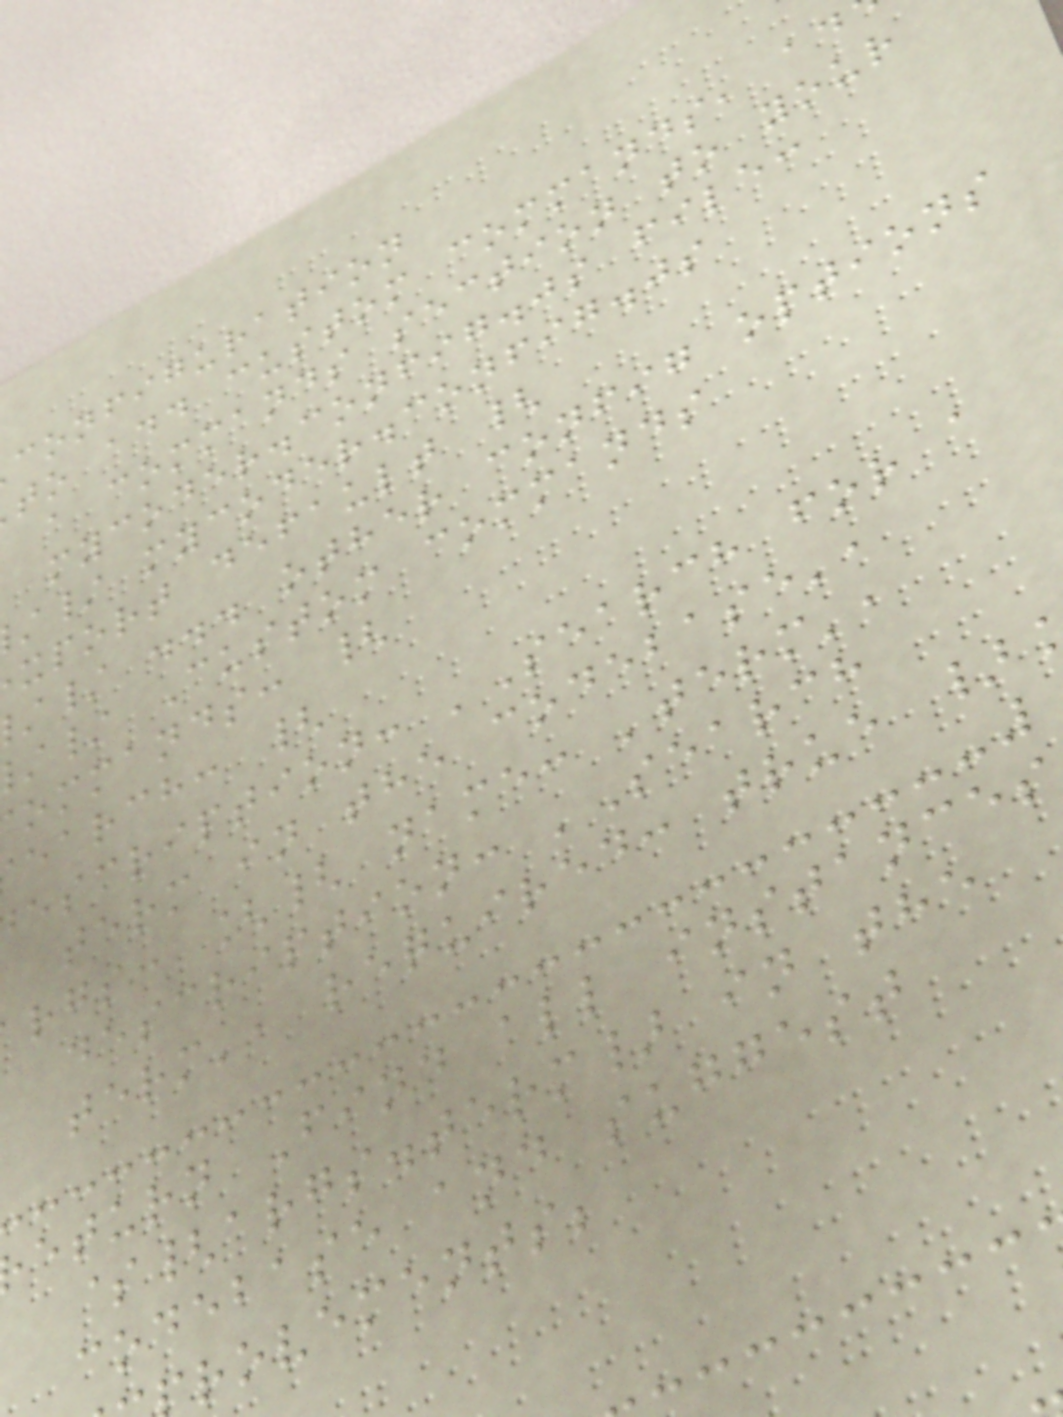configuration
to add custom commands, ad
a commands section to your
mycoder.config.js file:
/ mycoder.config.js
xport default {
/ ... other config options
/ Custom commands
ommands: {
earch: {
escription: 'Search for a
term in the codebase',
rgs: [{ name: 'term',
description: 'Search
term', required: true }
eturn Find all instances
${args.term} in the
codebase and suggest
rovements;
